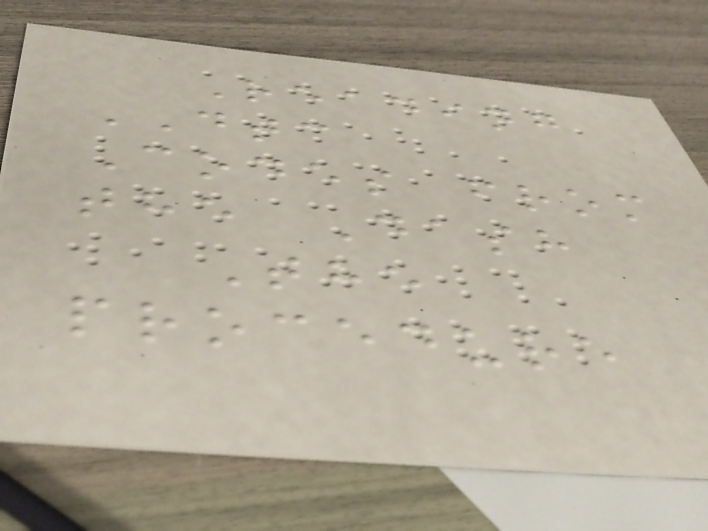Reading
DTC
Codes from
the Dash
The
procedure
